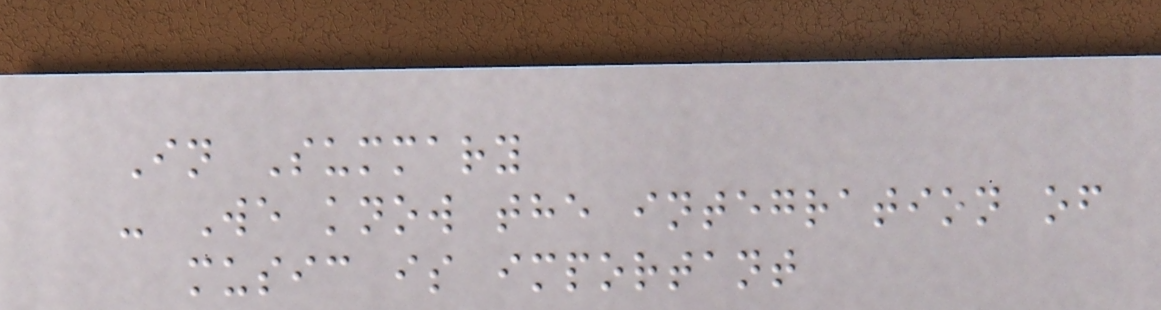In Summary
- We know the integration of
music is important
